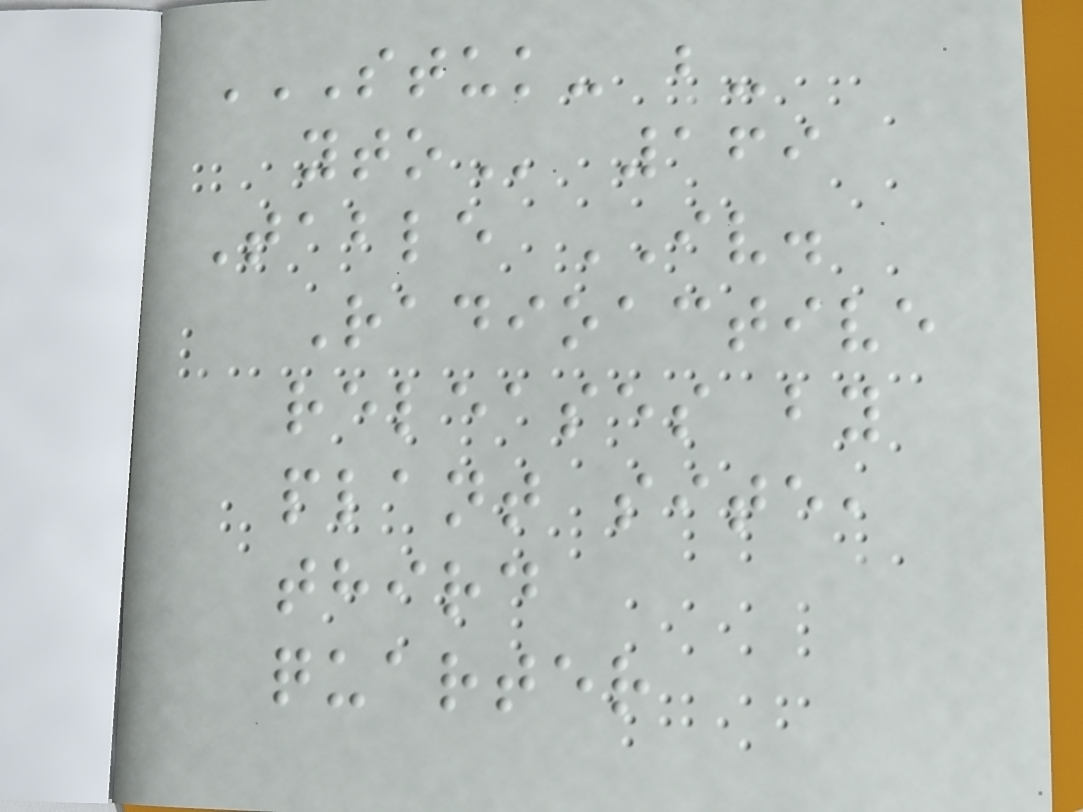STUK- B-
YTO 169
Table IV.
Radioactive
releases by
plant site,
third
quarter
